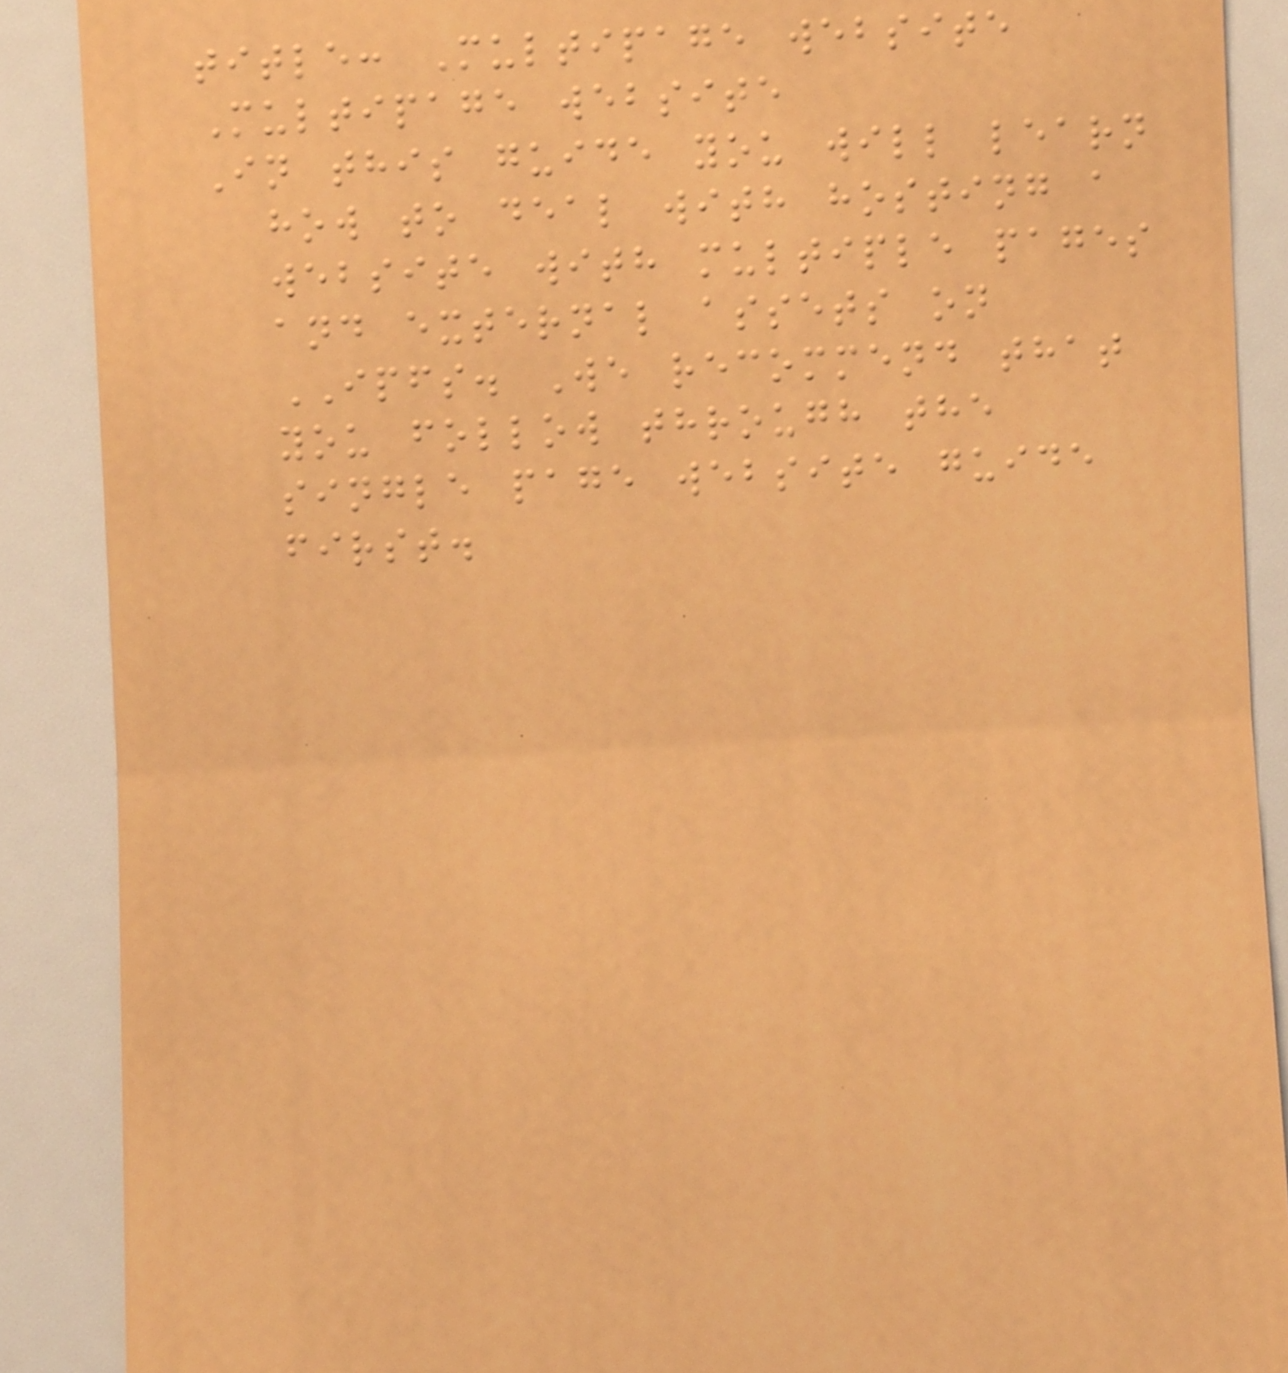title: Multipage website
Multipage website
In this guide you will learn
how to deal with hosting a
website with multiple pages
and external assets on
IPFS. We recommend that
you follow through the
single page website guide
first.
